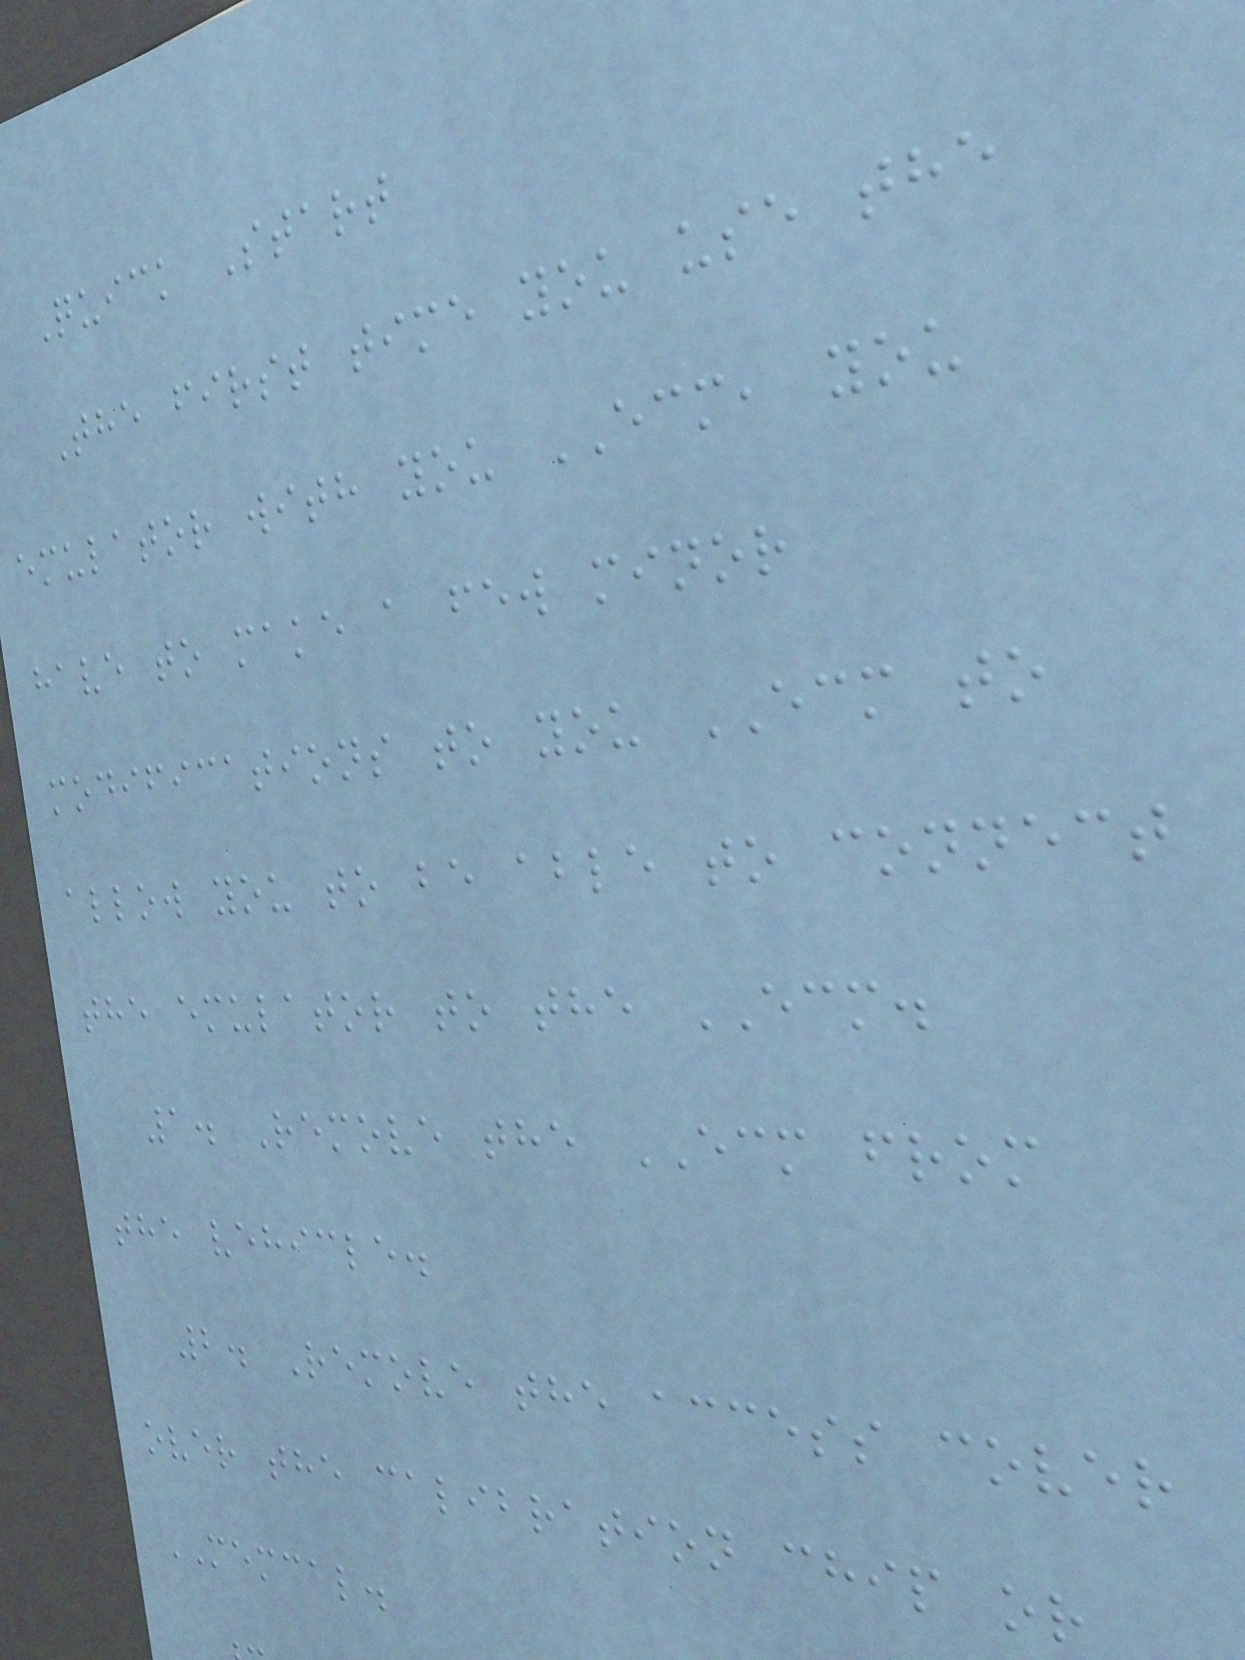Quick Start
The first time you use the
emulator with you ECM, you
have to make a few minor
modifications to you ECM to
allow you to be able to connect
the emulator to the ECM.
1. Remove the ECM from
the vehicle.
2. Remove the access cover
over the calibration chip or
MEMCAL.
